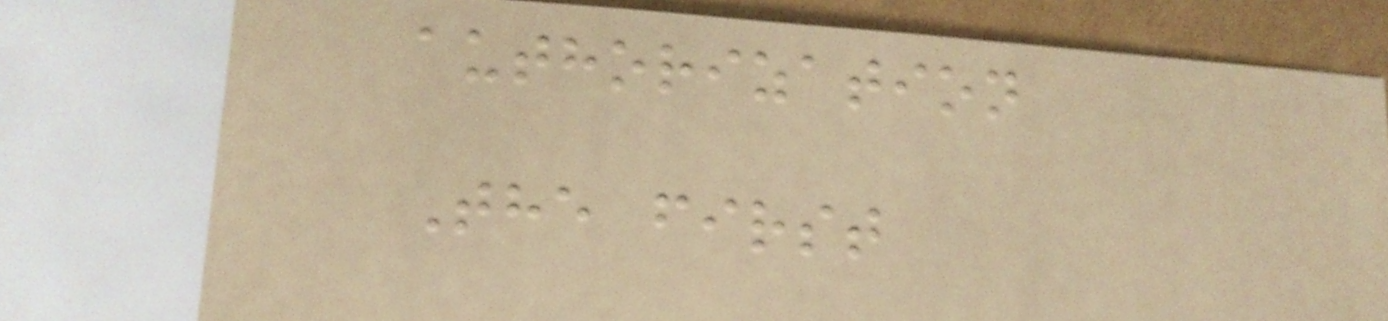authorization
The first
